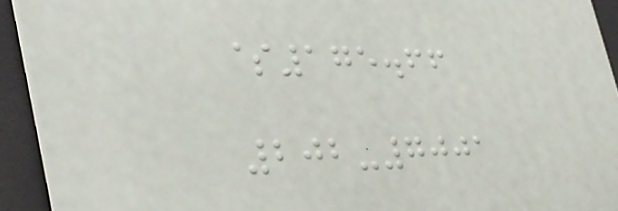$175.66
202-7001
